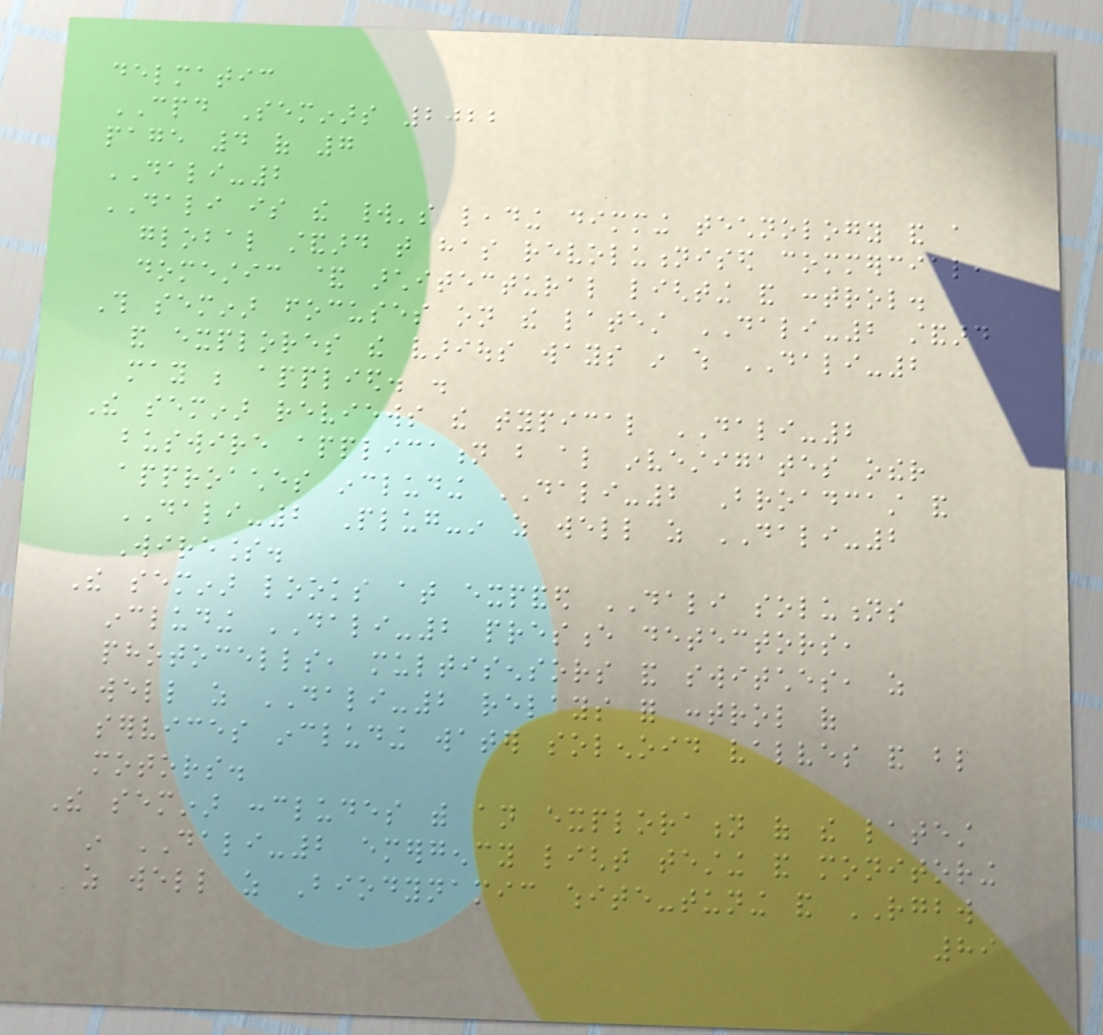delmatic
CPD Seminars 2022
page 4 of 7
DALI-2
DALI is the world's leading dimming technology and a
global standard that has revolutionised commercial,
domestic & architectural lighting and control.
This seminar focuses on the latest DALI-2 standard
and explores the various ways in which DALI-2
may be applied. .
The seminar reviews the typical DALI-2
buswire application but also investigates other
approaches including DALI-2 Broadcast and
DALI-2 Plug-in as well as DALI-2
Wireless.
The seminar looks at expanded DALI solutions
including DALI-2 presence detectors,
photocells, multisensors and switches, as
well as DALI-2 relays for control of
services including water solenoid valves and blind
motors.
The seminar concludes with an exploration of the latest
in DALI-2 emergency light testing and monitoring
as well as Biodynamic white-tuning and RGBW
89
